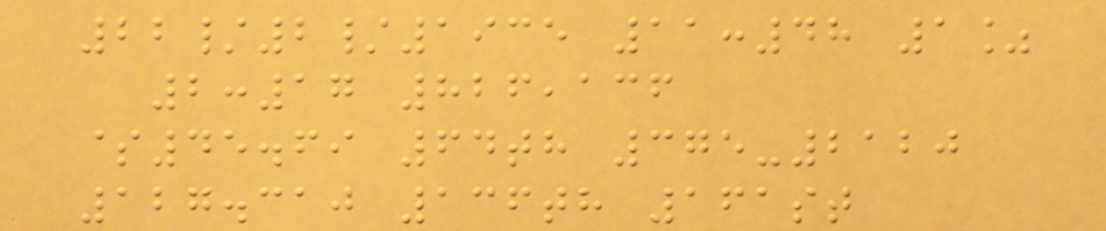22/2/1935 11:48 1%
2:17 826,136
$45.69 64th 375-2120
127.310 136th 161st
